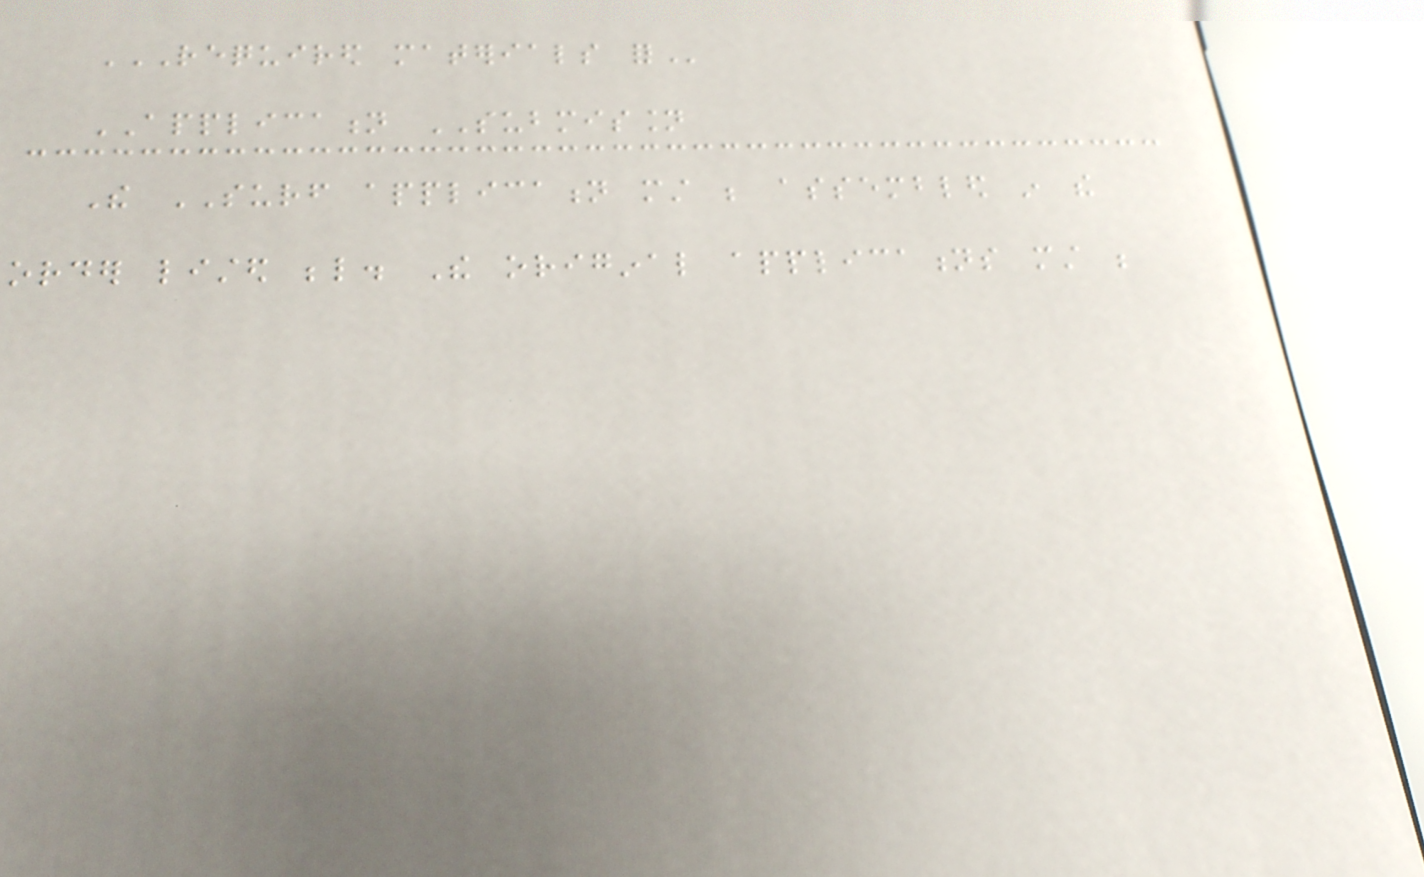REQUIRED MATERIALS FOR
APPLICATION SUBMISSION
The SURF application must be assembled in the
order listed below. The original applications must be
